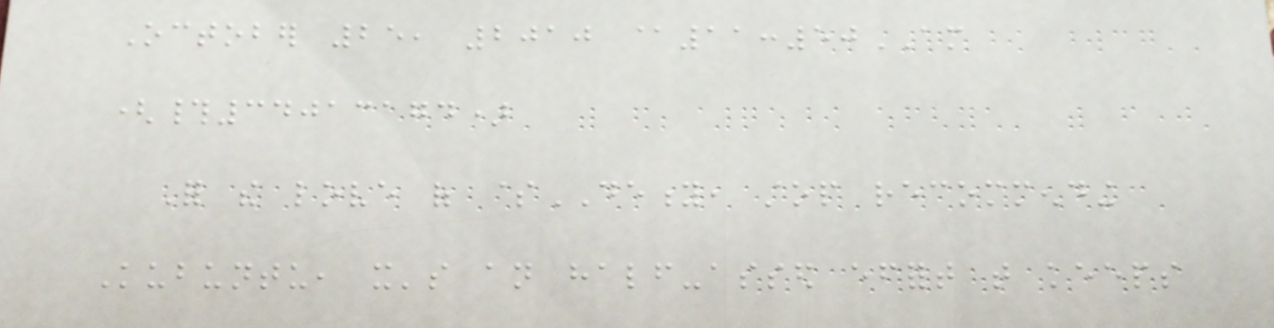October 25, 2010 @11:50AM
(#34013174)
For the love of $DEITY, stop recommending
Kubuntu, it's an half-assed effort that keeps
